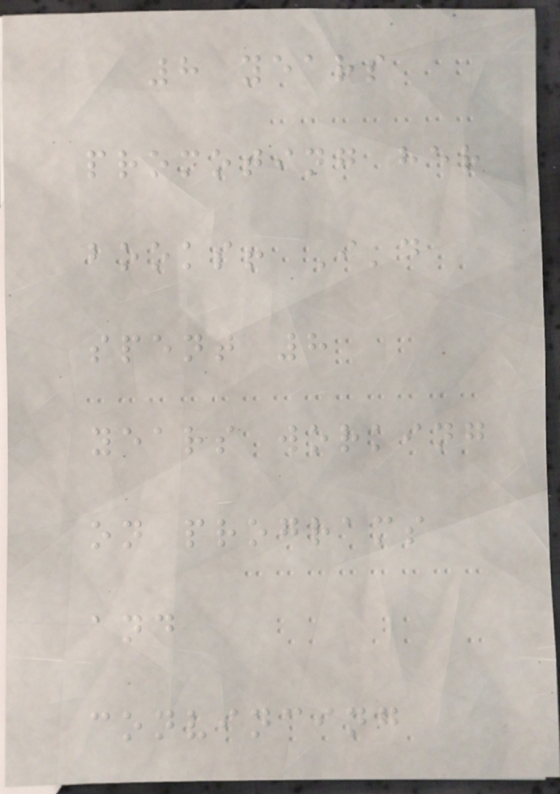8 years
promoting her
books! I'd
spent 8
years working
on programs
and
convincing
